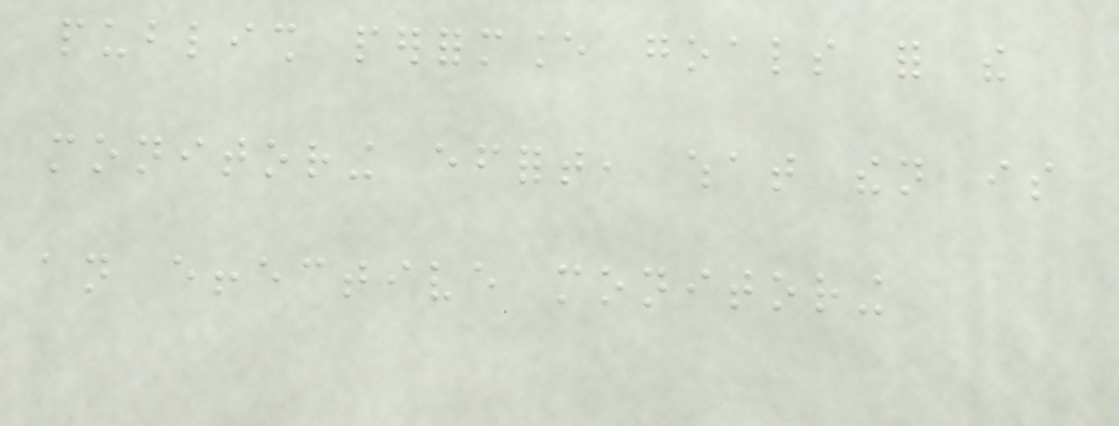publish performance goals for the
monitoring effort, what then is
an effective monitoring
